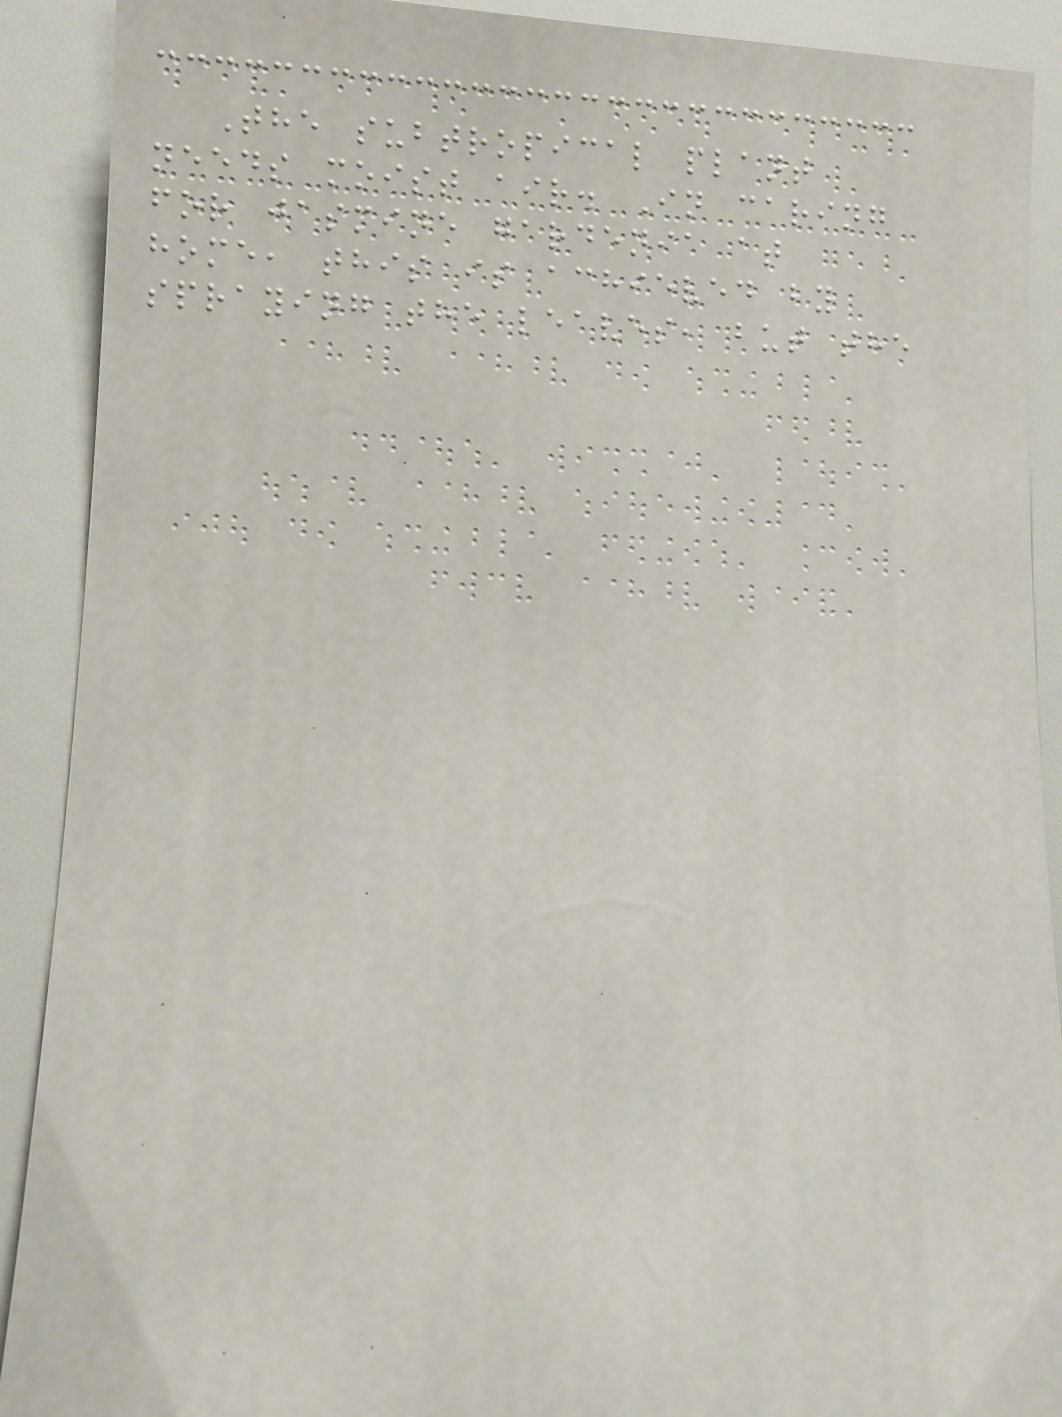The subtropical plant
needs moist air. In caring
for jasmine gardenia at
home, this is achieved by
spraying the leaves, but the
